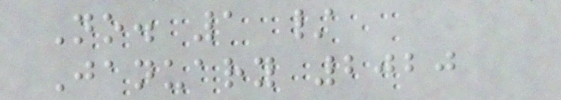No. 1 /
January 2020
